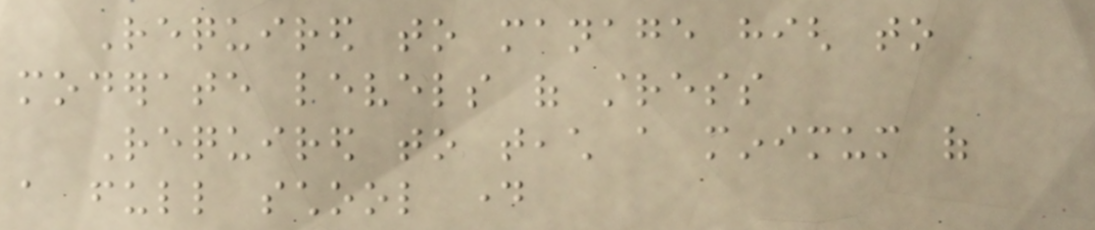Required to manage high to
moderate levels of stress
Required to teach a minimum of
a full school day
